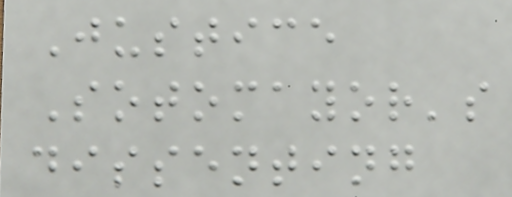Justice
Sotomayor's
dissenting
